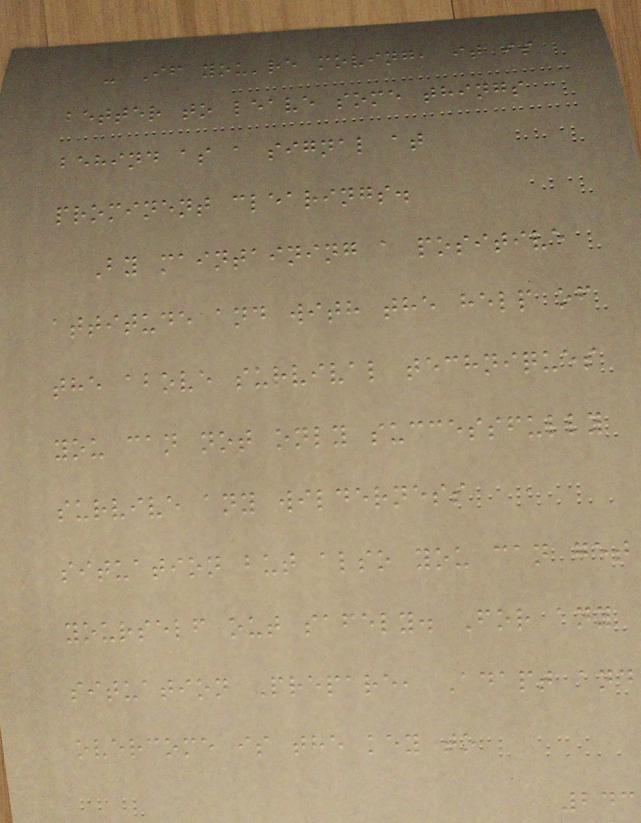- If you're moving, it is
better to leave some things
behind as a signal at
prominent clearings.
By maintaining a positive
attitude and with the help of
the above survival techniques
you can not only successfully
survive any wilderness
situation but also you can get
yourself out safely. For any
situation Prepare, Adapt and
overcome is the key to
243
